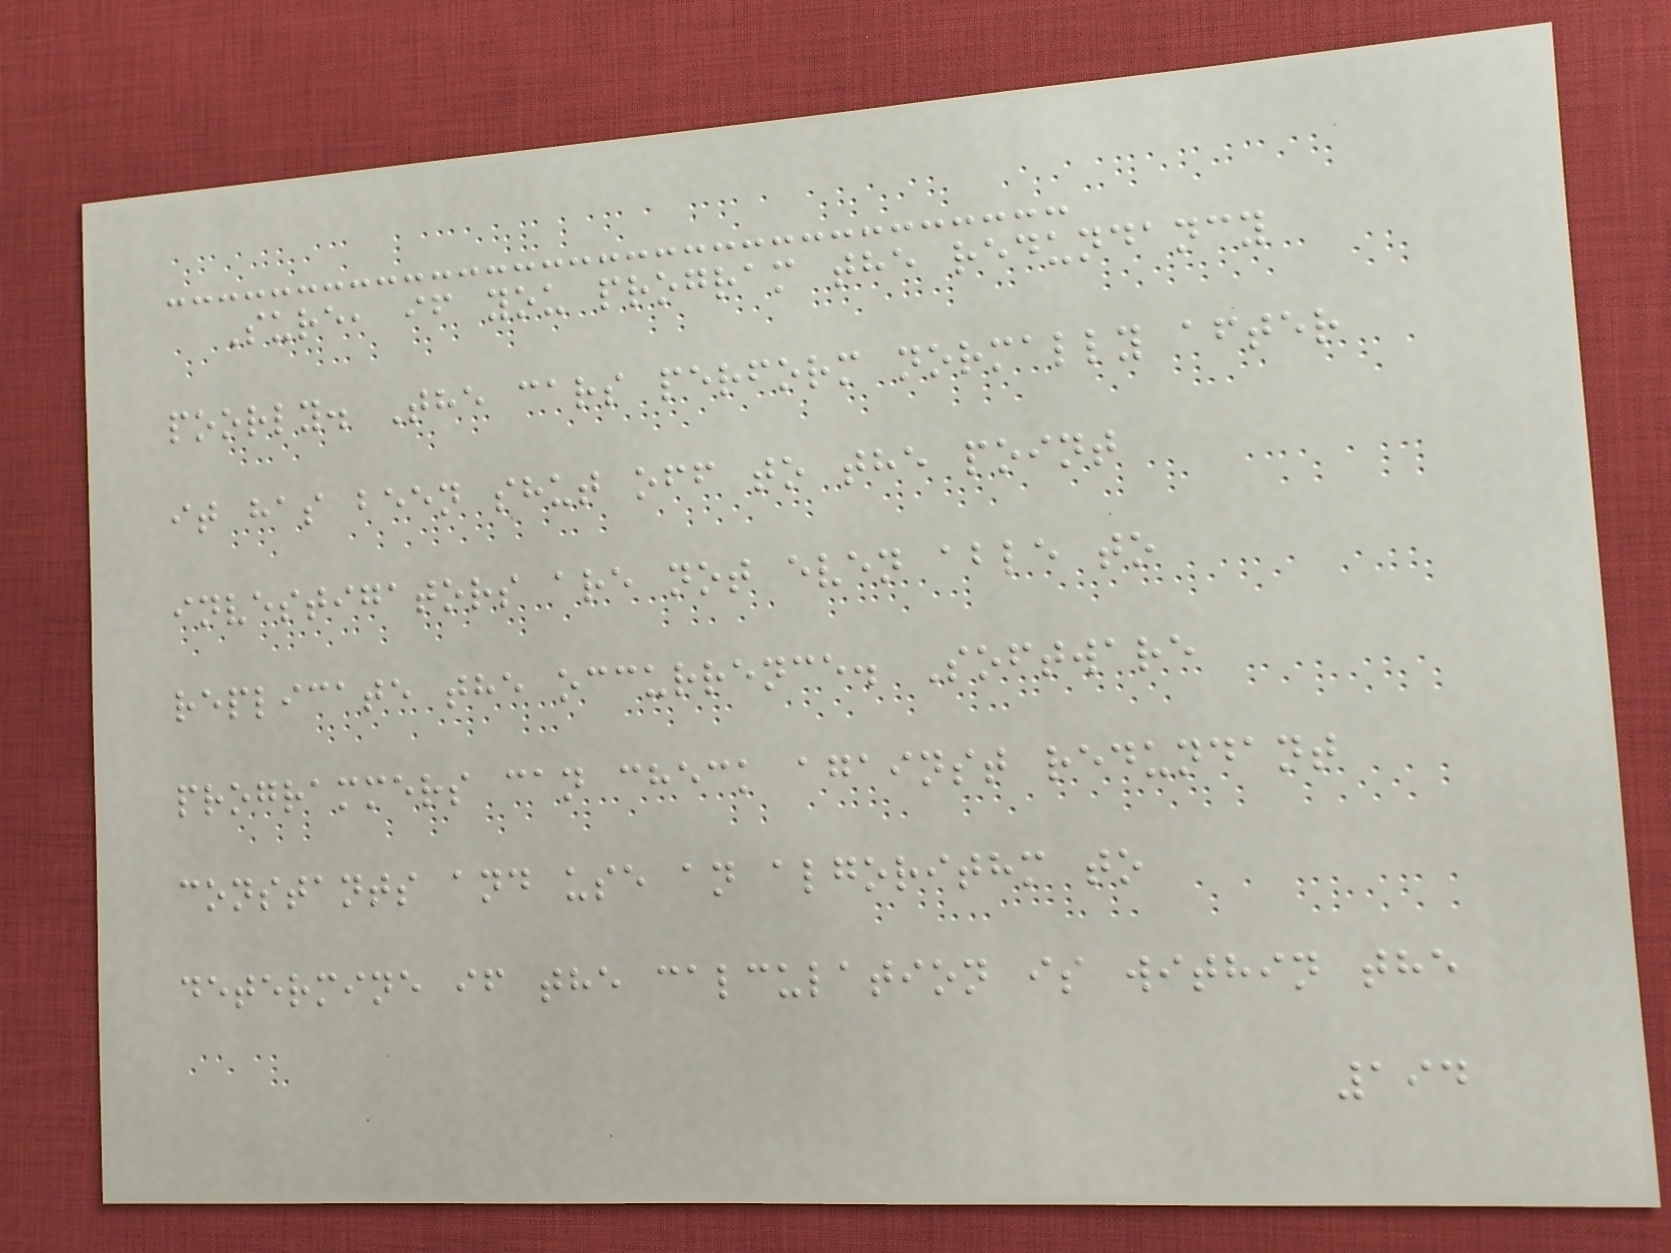Sure, if you program the redundancy
poorly. The cars perform normally after
it has been shut off to the point
investigators are not even able to
replicate the occurrence. Software
programmers can check against redundant
constants and use an algorithm to
determine if the calculation is within the
194
